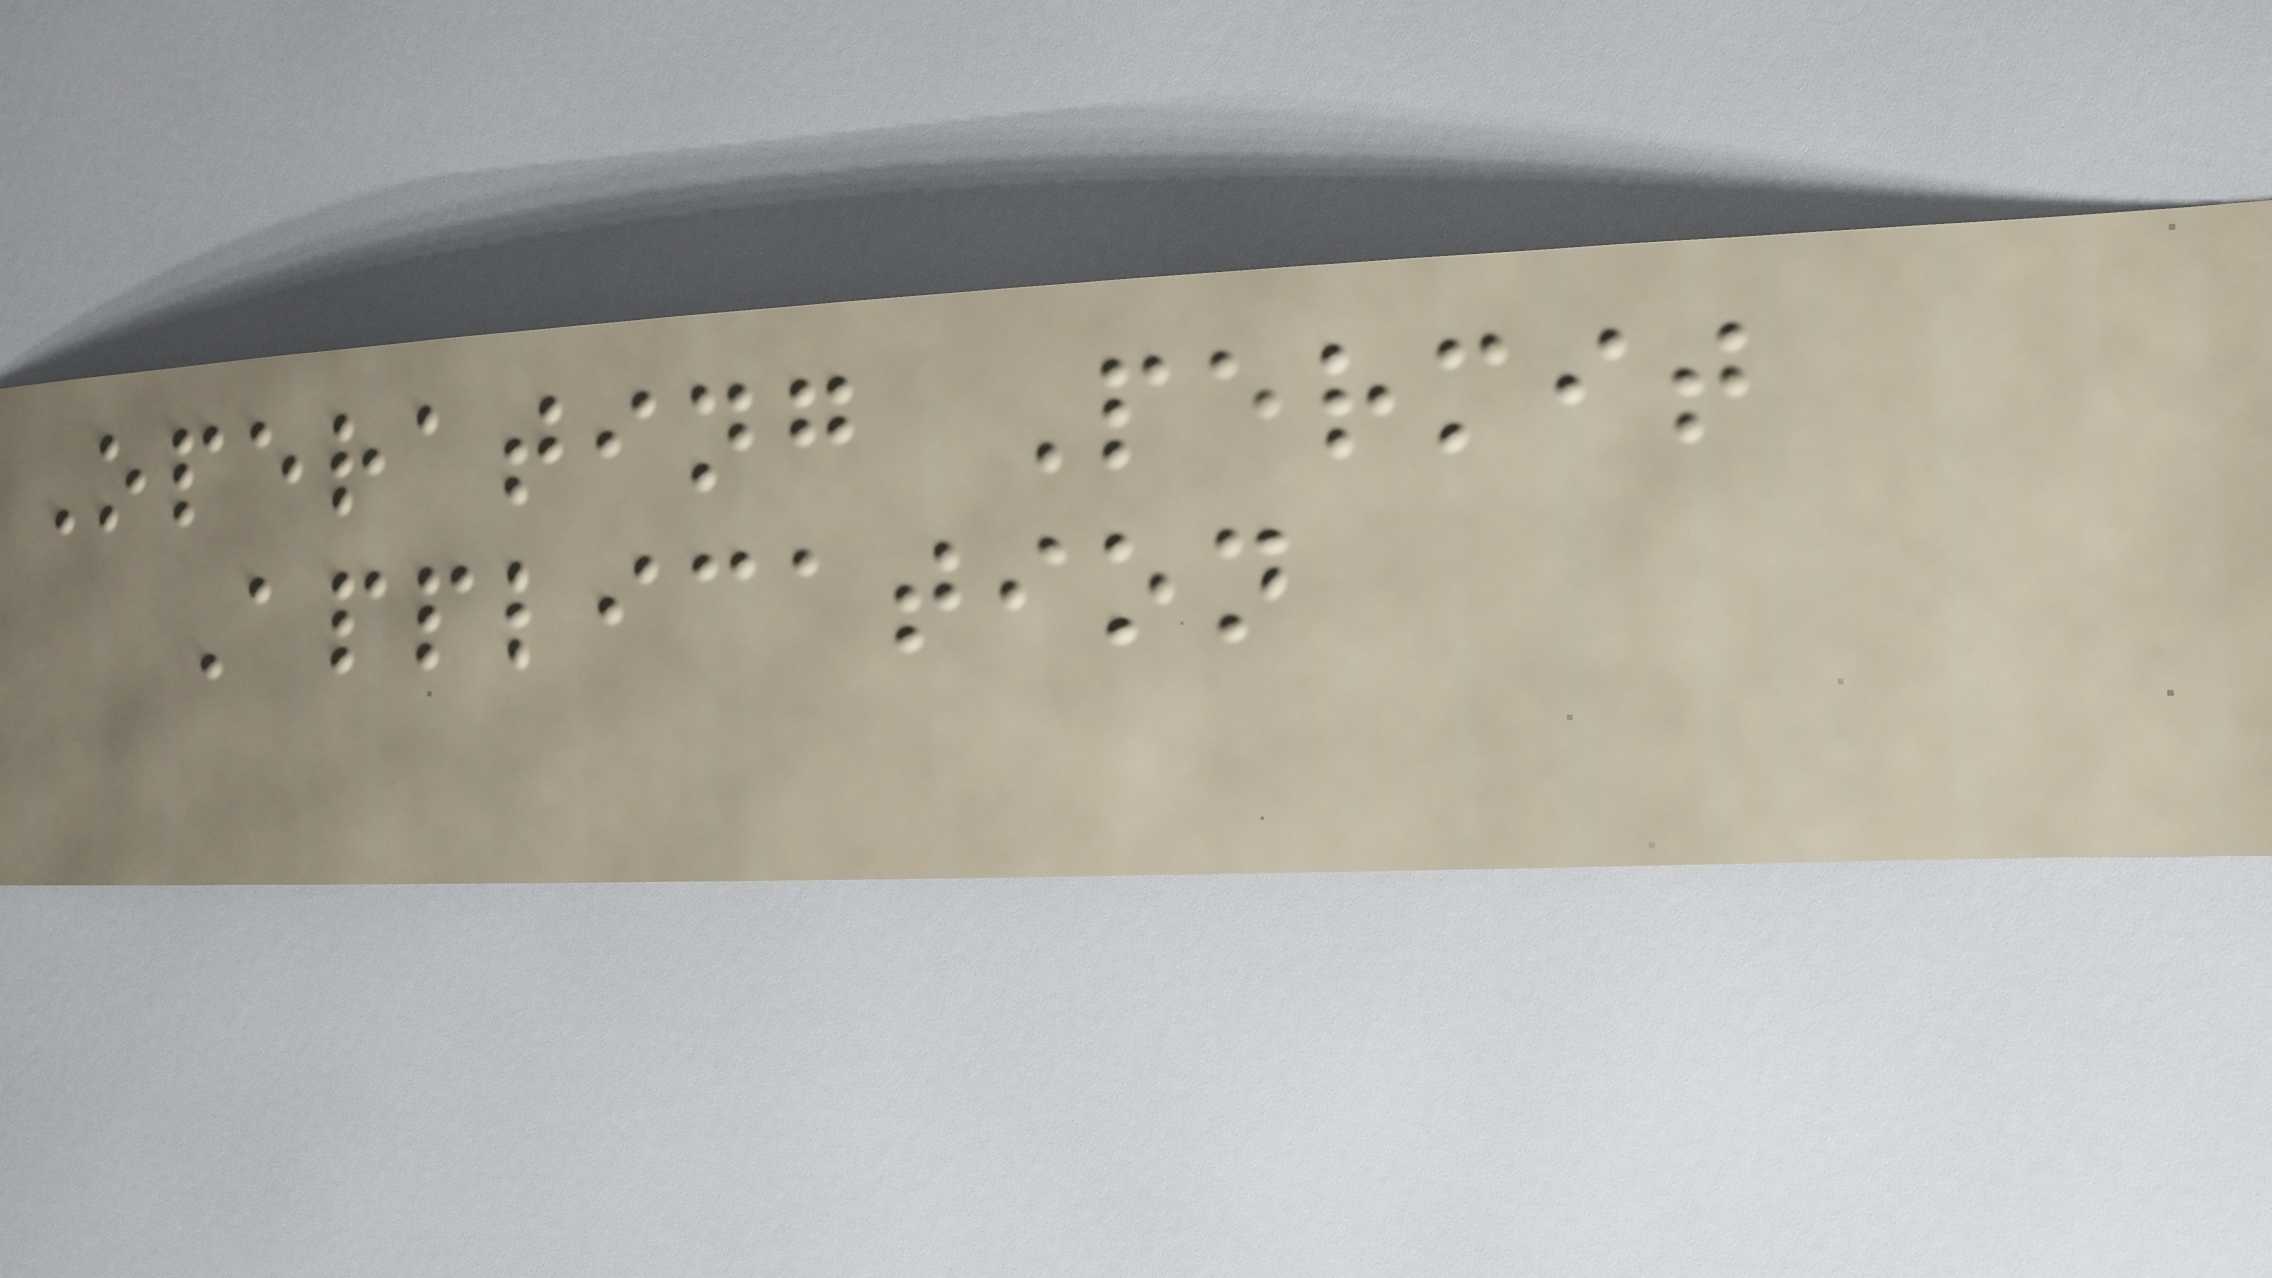Operating Permit
Application
